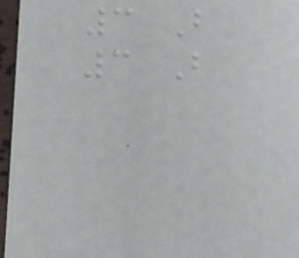3 B
3 B
